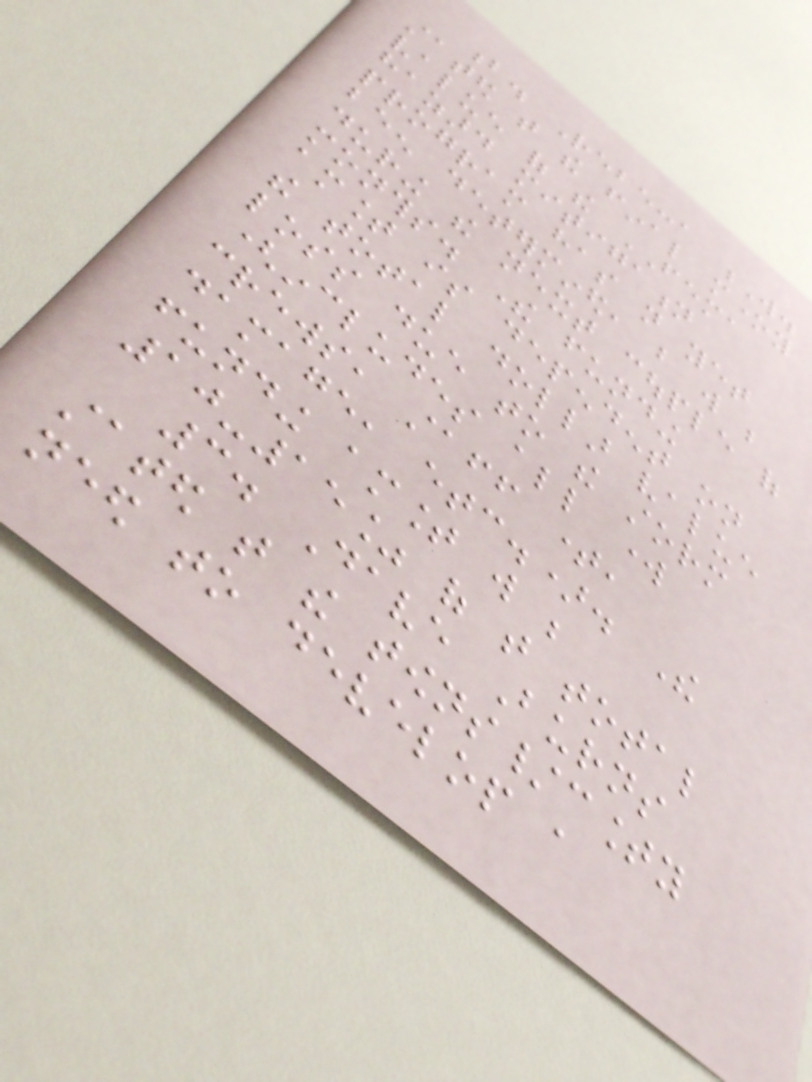b. Rebecca W.
stated that the final money
value of the FEMA
hazard mitigation
program has not yet
been determined, but will be
during the next couple of
months. The funding
amount is dependent on
the total dollar value
loss due to the storm
(includes all work
crews, staff time,
damage, etc.). The
funding amount will be
10-15% of that total
3. Dave Burns
stated that the towns/county
need to develop a
